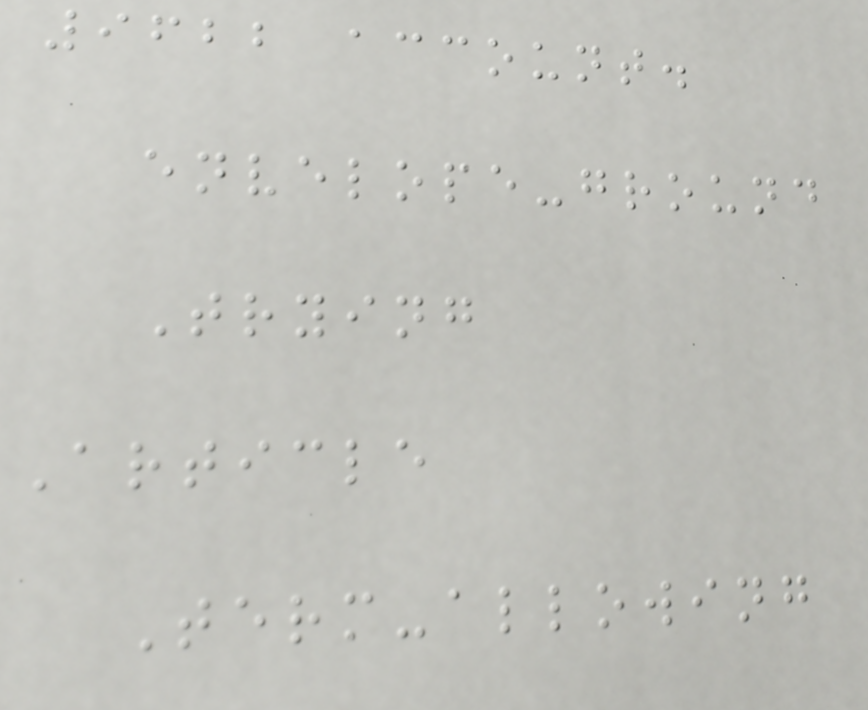9622 account.
envelope-ground
Trying
Article
Term-allowing
